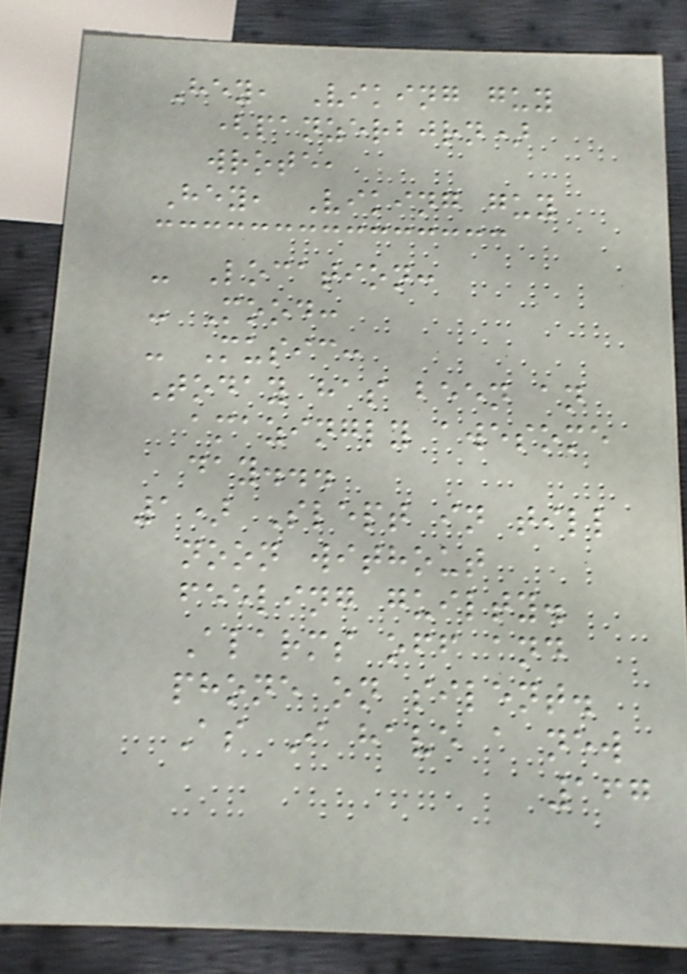Hey, Viking guy
(panzerbjrn)
wrote,
Hey, Viking guy
- Location:
- Mood:
- Music:
Today has been an
amazingly awesome
day...
1) Slept in till
noon without
feeling guilty.
Alarms off and
phone on silent.
As I have a new
167
